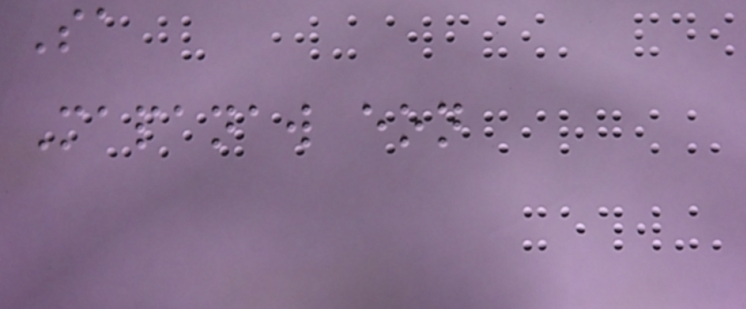Sa
Mapanaw eon
